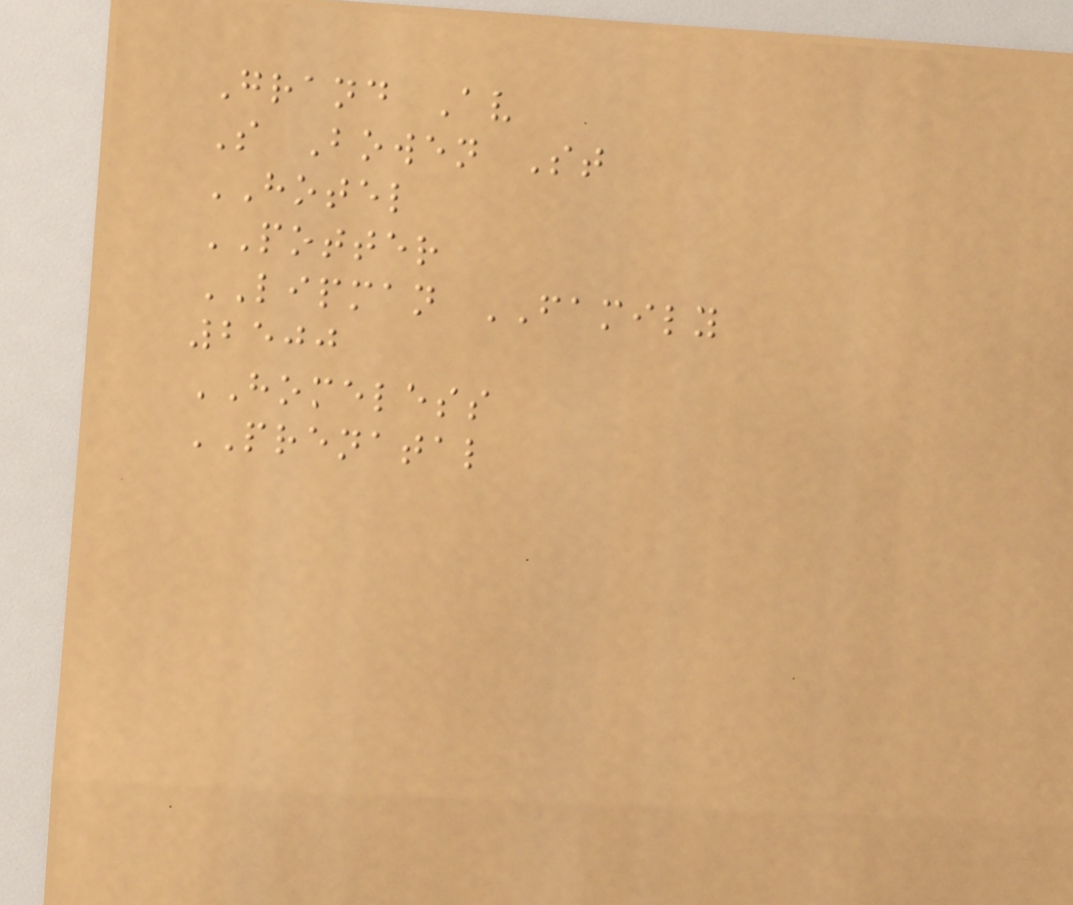Grand Av
S Bowen St
HOTEL
POTTER
LIPMAN FAMILY
2500
HOMELESS
PRENATAL
